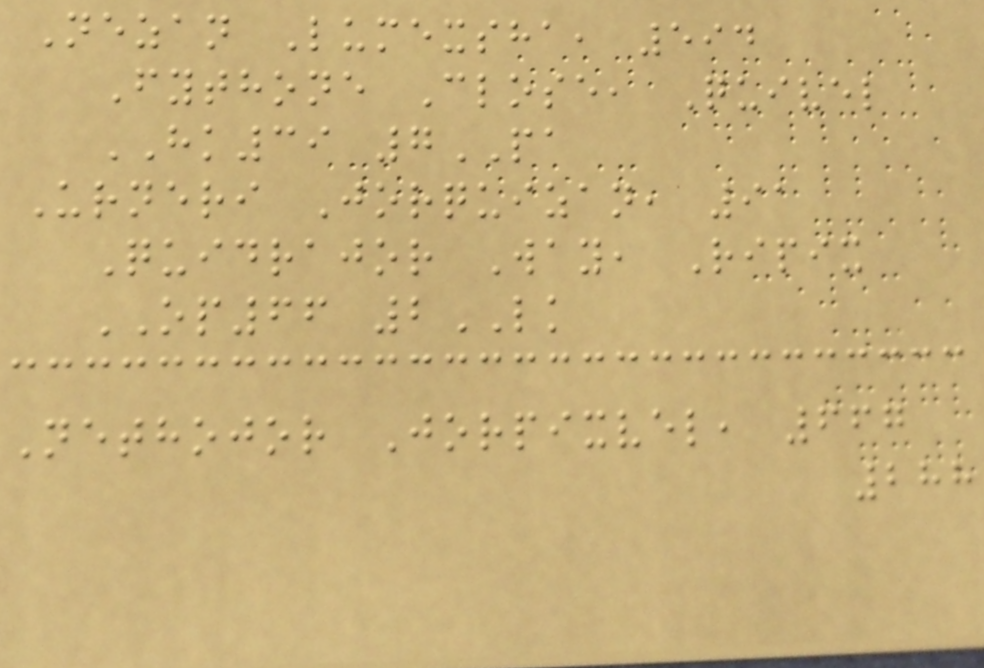Nezan Lumexsha, 594
Fythone Close, Quivel
HK39 7PA
Urneri Jorquizan, 91
Quidrajor Way, Ripix
OP66 2LK
Nethojor Jorpixvel, 667
288
